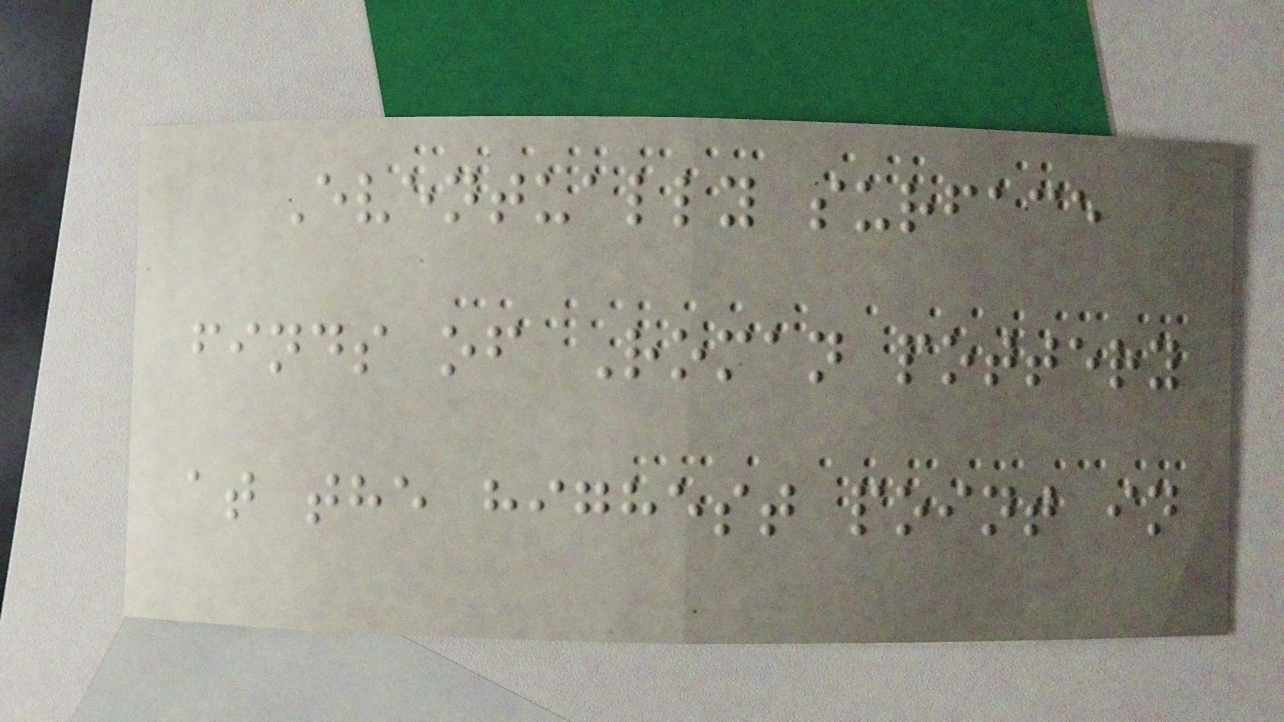Eventually surface
finds of Roman pottery
at the highest point in
